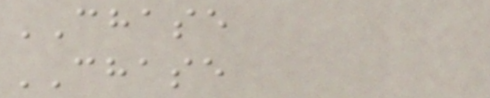CHASE
CHASE
